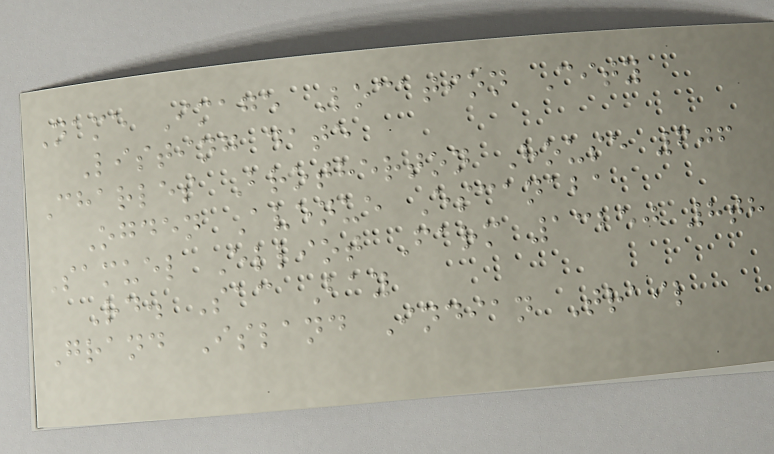Name Image Location City
Listing date
Charles Brotherton House 606
Ogden Avenue Escanaba
Samuel Elliot Farm 13250 8th
Rd. Sac Bay
Grand Island Indian Trail
